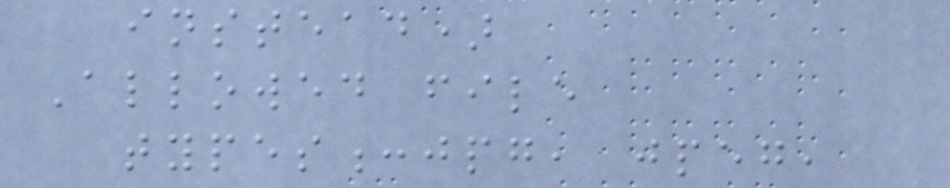instead)
Allowed file
types:jpg, jpeg,
